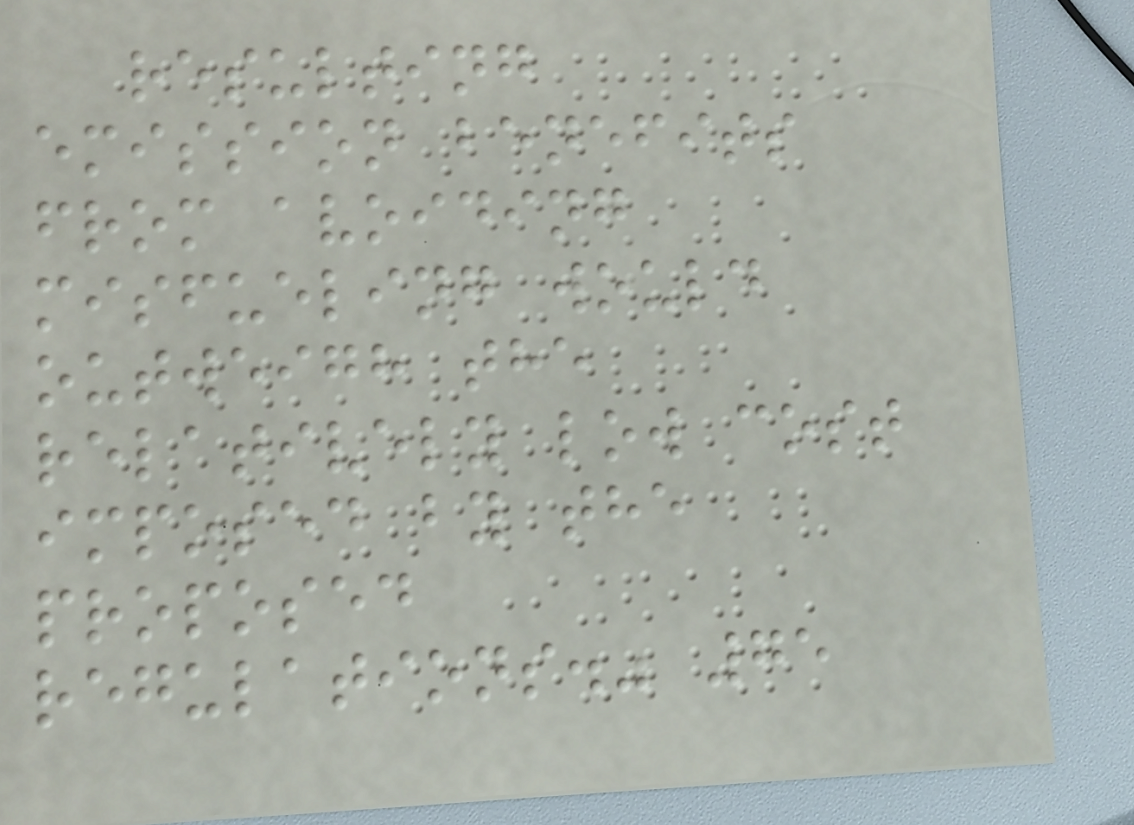resulting
emission benefits
from avoiding
misfueling would
outweigh the
relatively low cost
imposed by the
proposed
regulations." 75
